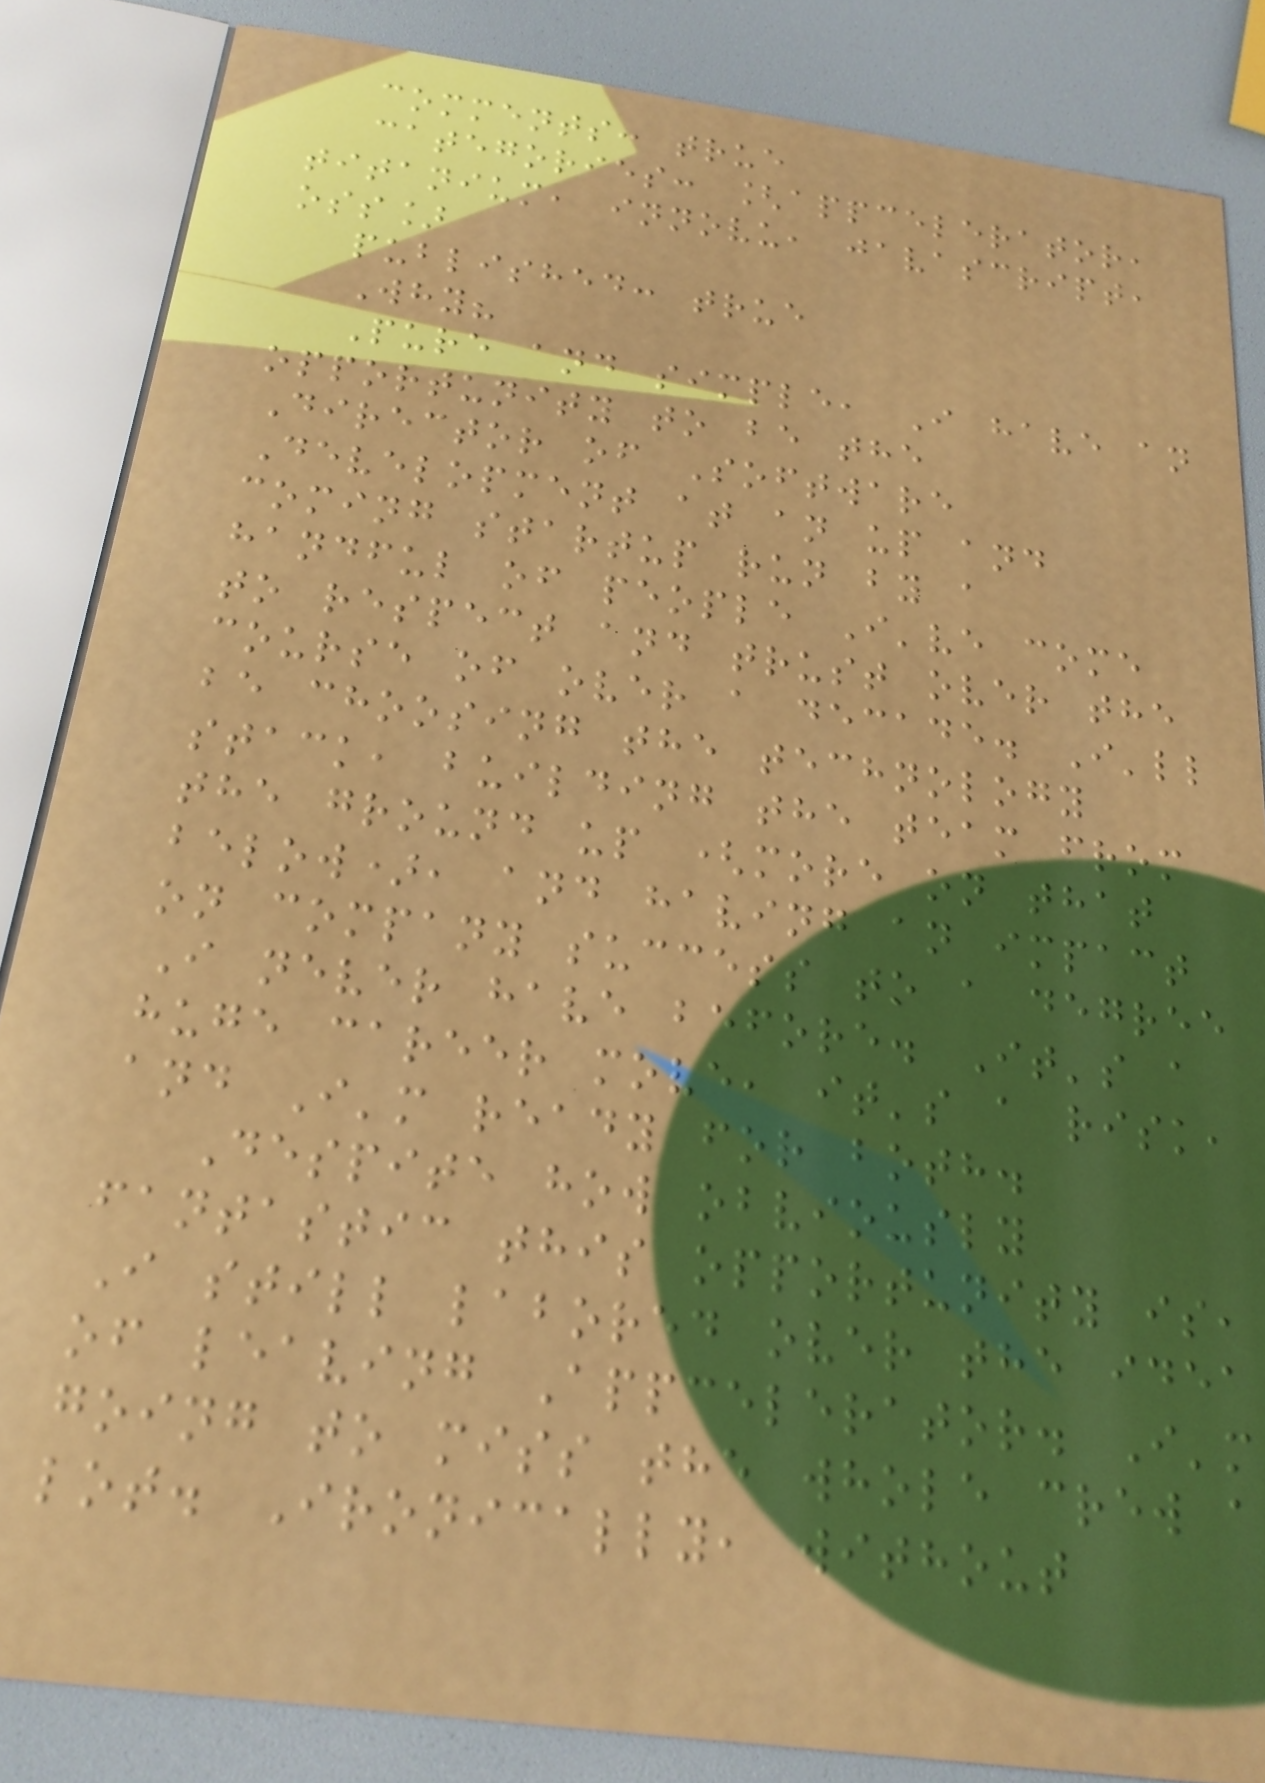comments: true
categories: [appcelerator,
titanium, innovu, javascript,
oss]
published: true
Why?
Pure and simple, I have an
opportunity to be the
Director of Software
Development at an up and
coming startup run by a
handful of people I've come
to respect and trust over the
course of over a decade. I'll
be choosing the technology
stack, building the team from
the ground up (more on that
below), and having an impact
on company success to a degree
I never have before. It's a
huge career move, it's a risk,
and I'm ready for both.
Despite how obviously
fantastic this opportunity is,
I still labored over the idea
of leaving Appcelerator. I'm
going to miss the whole crew a
lot. Ironically, without
